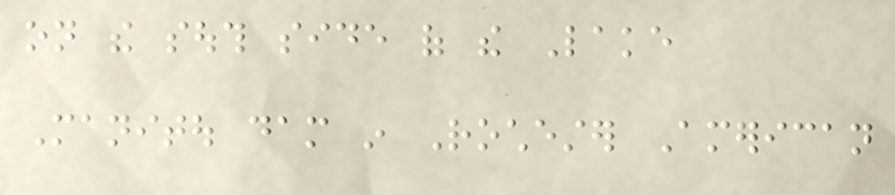on the south side of the Lake
Manitou dam in Rochester American
